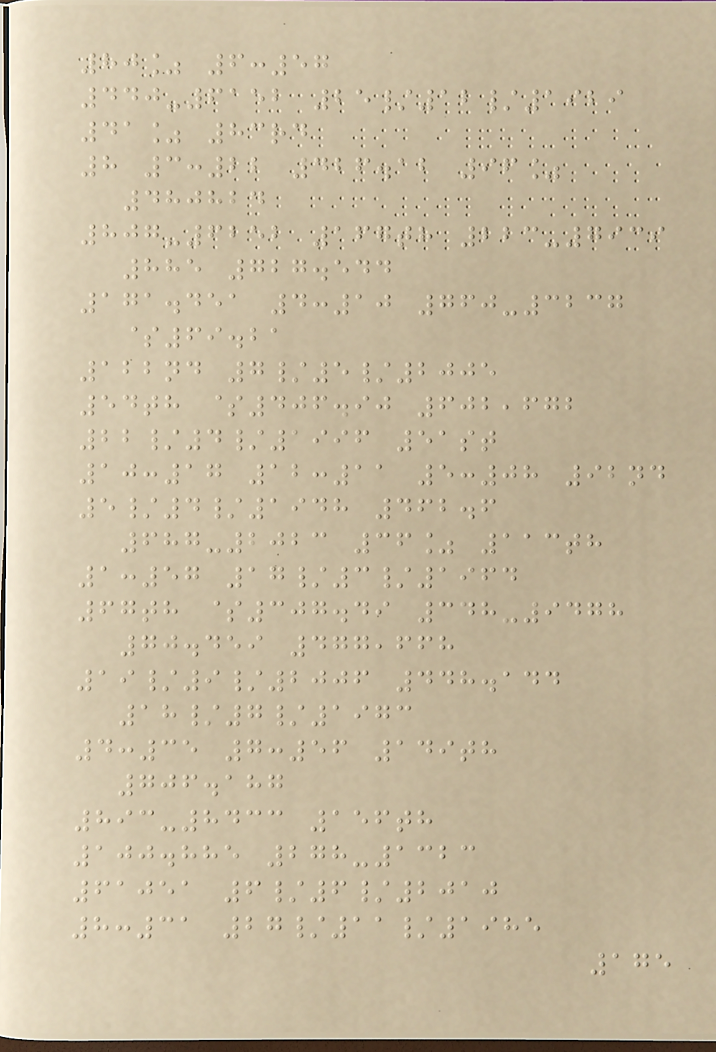80% 6:57
440-6152 25/12/1929
41% 83rd
8 3:22 426.12 96%
480824
807-6252 167th 223-7939
885 727.544
171.451 4:10 760-3237
$69.21
122nd 7/5/2005
54th $406.90 602,672
22/4/1996 51st
10:17 12:11 5:08 92nd
5/4/1948 462.6
687-2023 36% 113th
1:57 17/3/1964
67th $307.49 348-9478
70.459 477,668
19/9/2006 448.144
18/7/1973
4:35 7:56 149th
706.187
893-8433 156th
100.885 278-1323
61051 6/6/2010
8:31 27/11/1985
175
